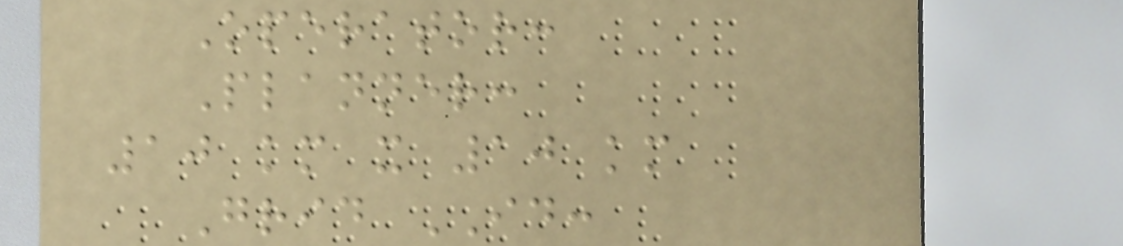Operator:
Planner:
10 km x 10 km
Grid ID:
